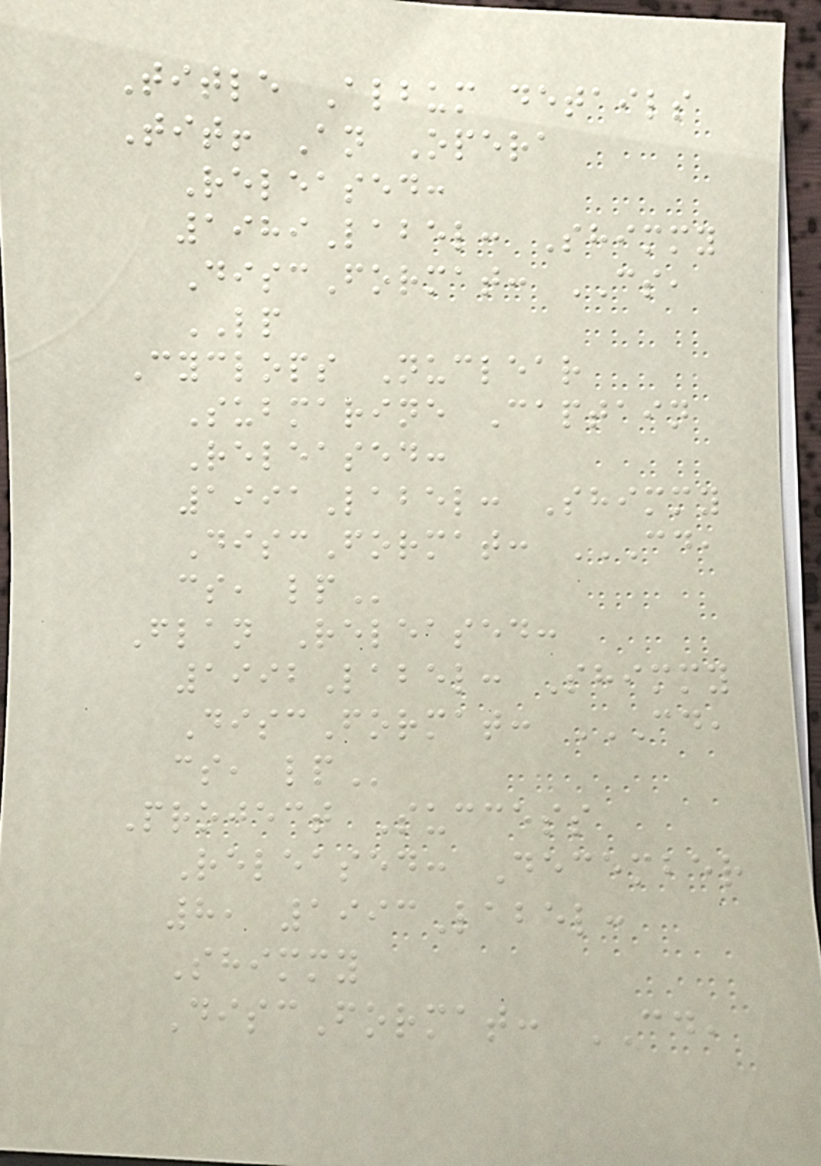Title Album details
Tit! An Opera
Released:
1989Label: Shimmy
DiscFormat: CS,
LP
Cyclops Nuclear
Submarine Captain
Released:
1991Label: Shimmy
DiscFormat: CD,
CS, LP
Flan Released:
1992Label: Shimmy
DiscFormat: CD,
CS, LP
Project Success
Released: December
8, 1993Label:
Shimmy
DiscFormat: CD,
